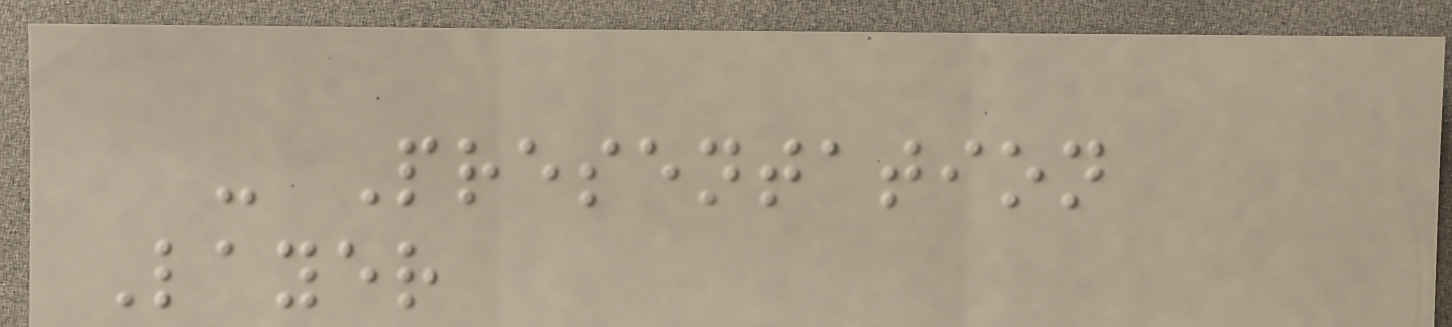- Presentation
Layer
